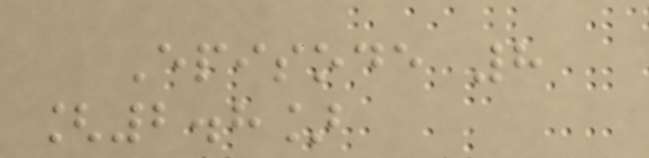Episode 8
[2.8]
